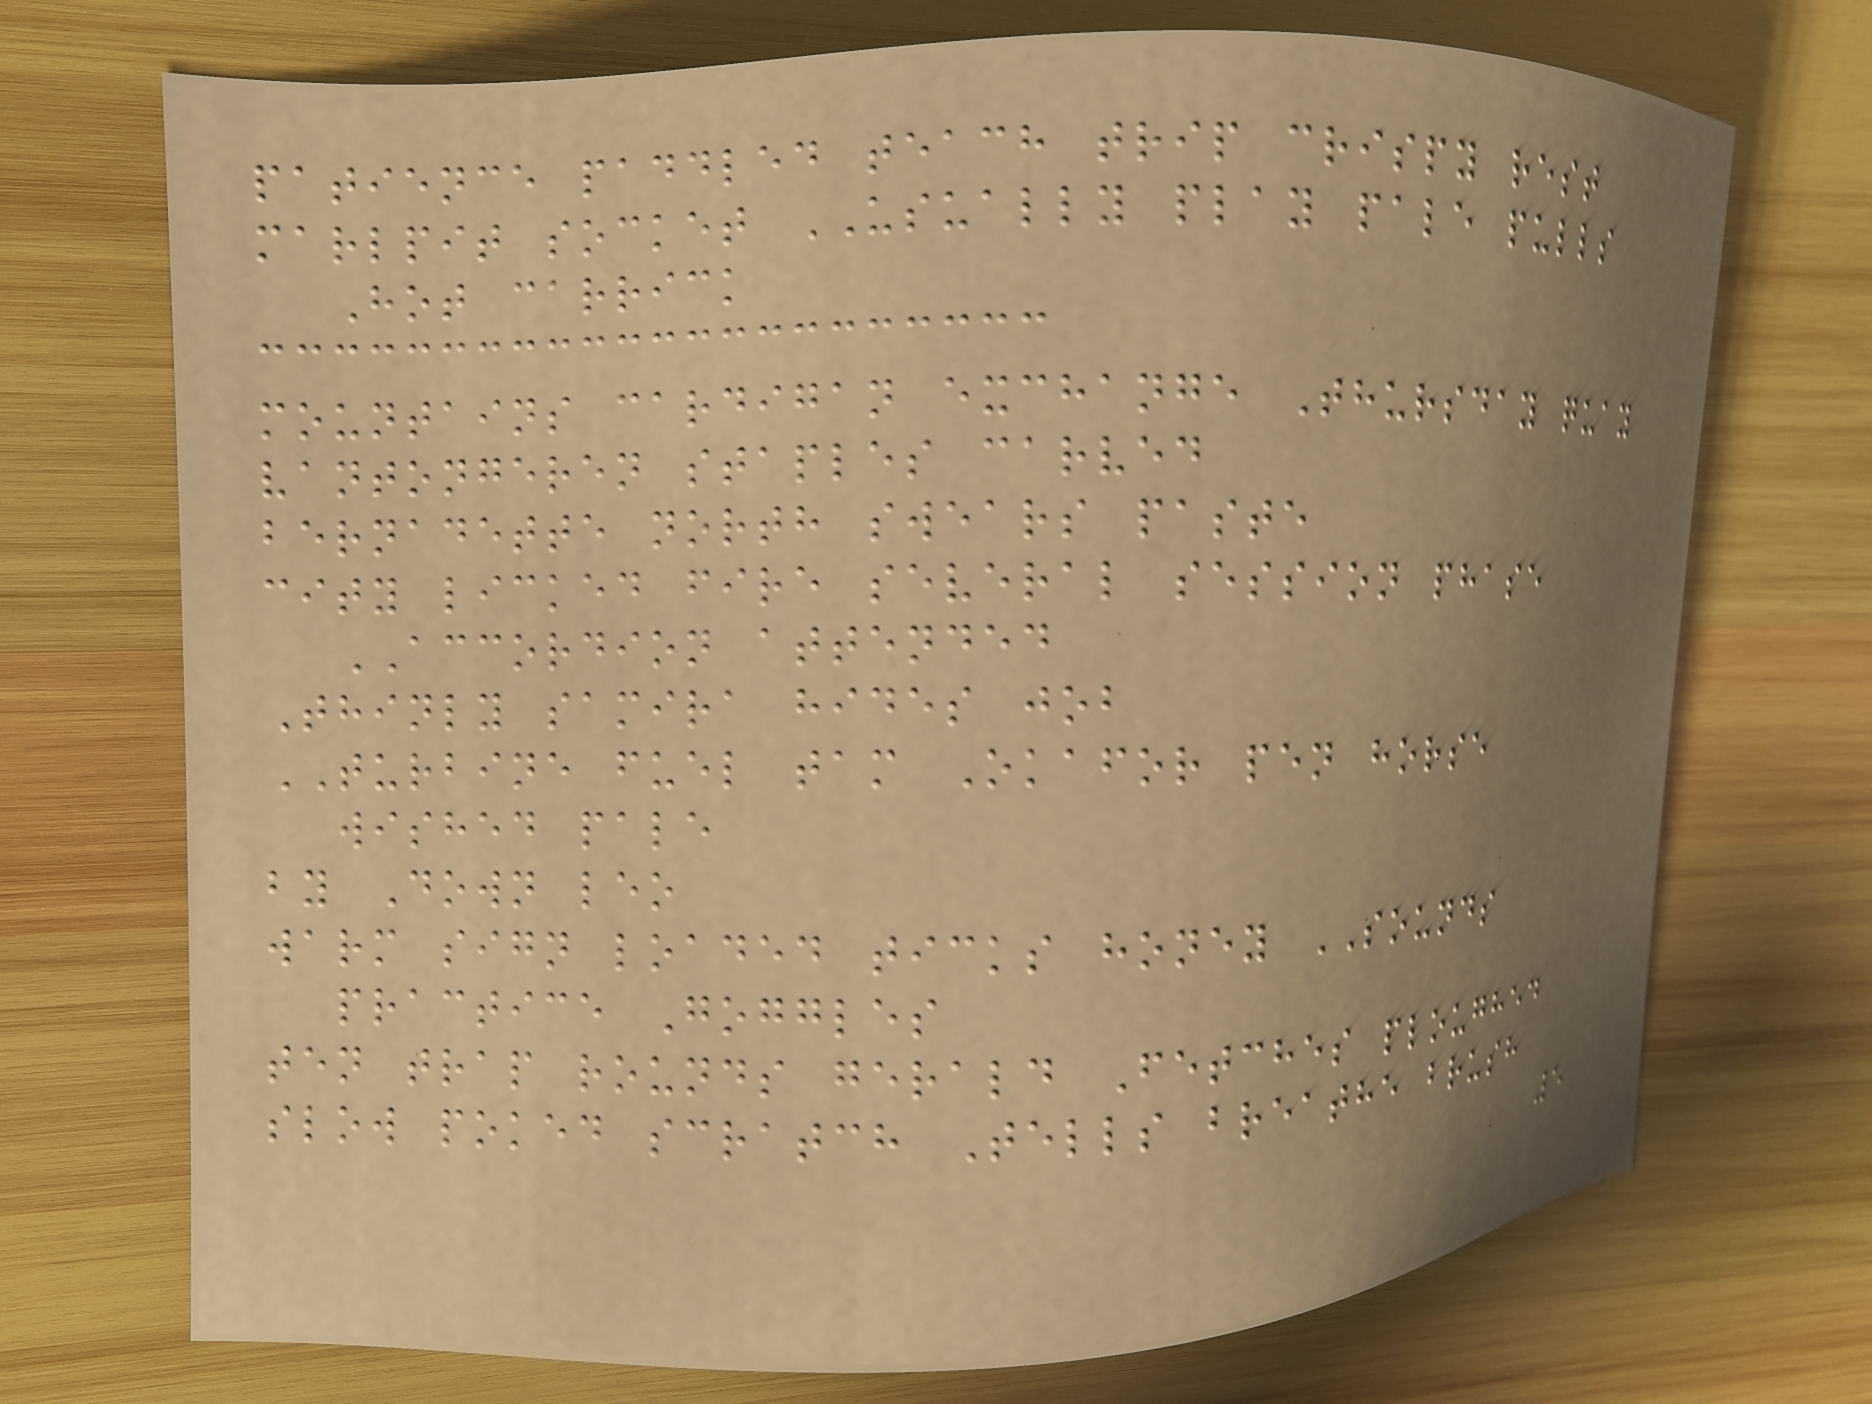patience paddled teach trip crispy rest
marlpit socket USUALLY play pale pulls
Hot carrick
mountains cardigan exchange Thursday quay
vantongeren staples carved
bernadette north swears paste
city licked fire several session phase
ACCORDION attended
Thinly samira hides job
TURBINE fuel tam Okafor pen horse
wished pale
by Down leo
warm sign loaded ticks honey SOUNDS
practice Goggles
ten trap rounds gerald Fetches ploughed
slow poked scratch Tells breathe brush
5
